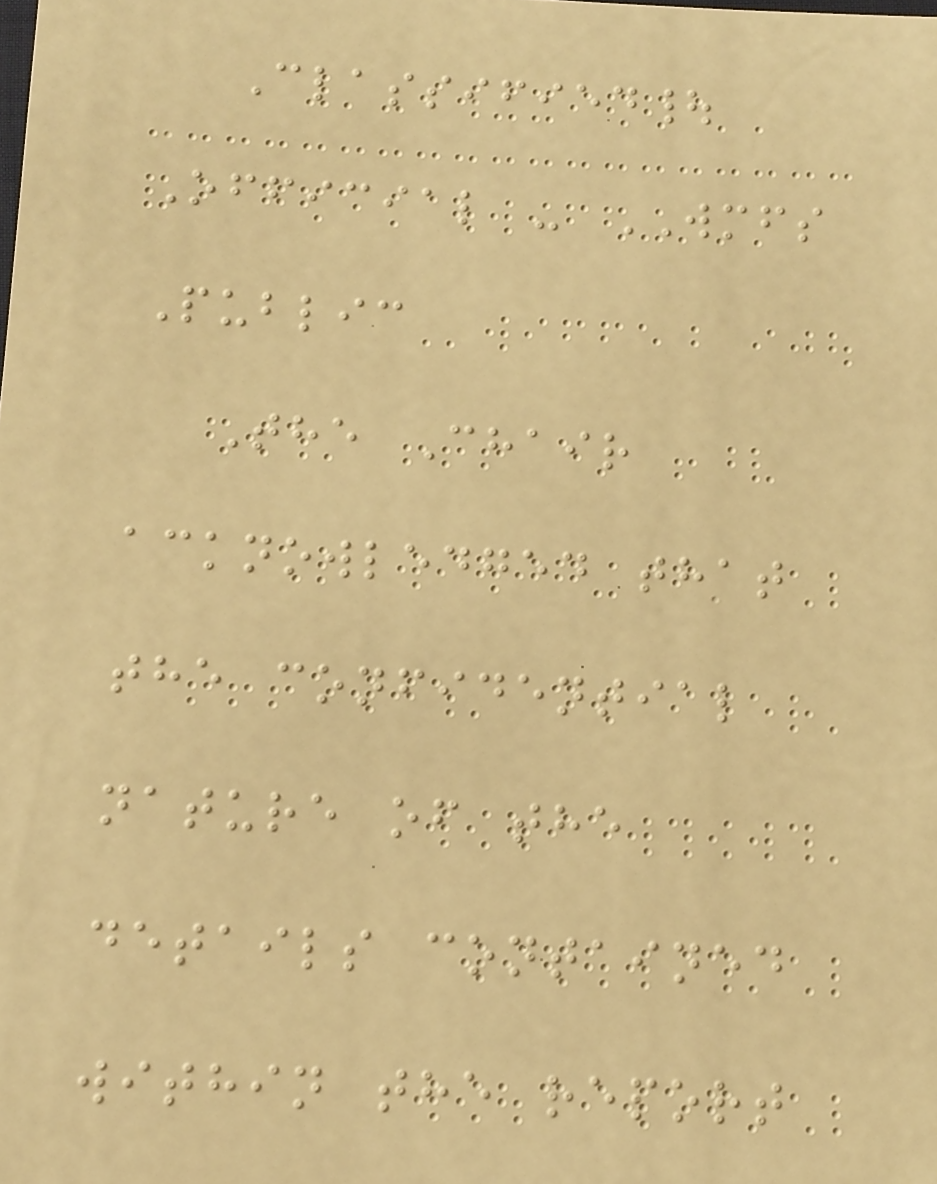Classified|
Official - WMFS
Public
The Chair
acknowledged that
the confidential
nature of the
details contained
within the report
